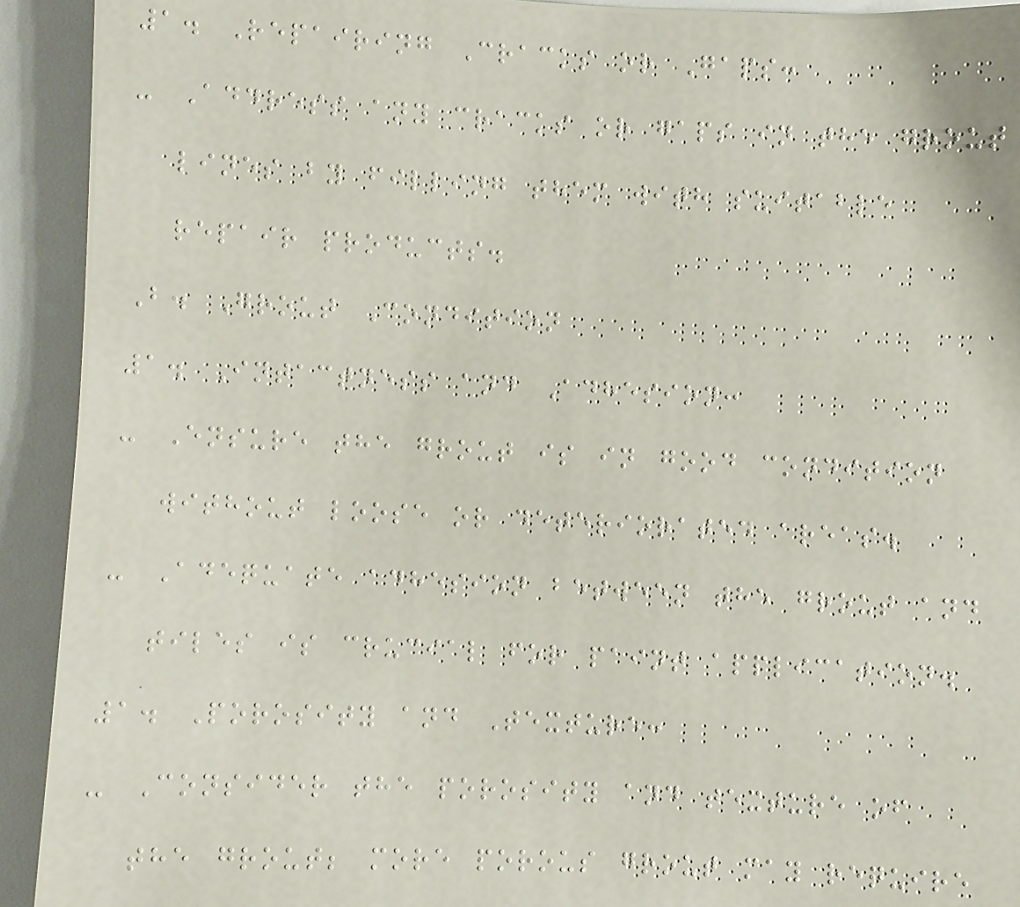1. Repairing Cracks or Gaps:
- Address any cracks or gaps in the grout
lines by filling them with suitable
repair products.
B. Grout Condition
1. Intactness and Adhesion:
- Ensure the grout is in good condition
without loose or deteriorated areas.
- Adequate adhesion between the grout and
tiles is crucial for paint application.
1. Porosity and Texture:
- Consider the porosity and texture of
the grout; more porous grout may require
